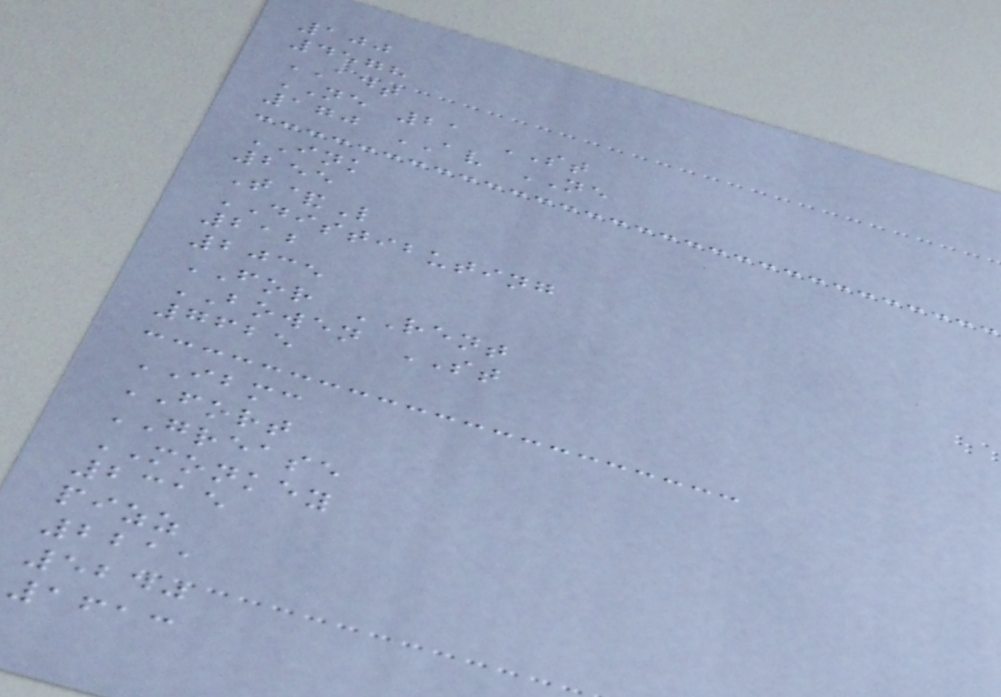100
4578
ADT
NE 21 ST
170 AV NE
INK
255
T&L
DISTIBUTING
212
2035
FOR RENT
BOWEN ST
7625
IBMC
FORT
GREASE
MONKEY
2315
pizz
2211
5240
1613
